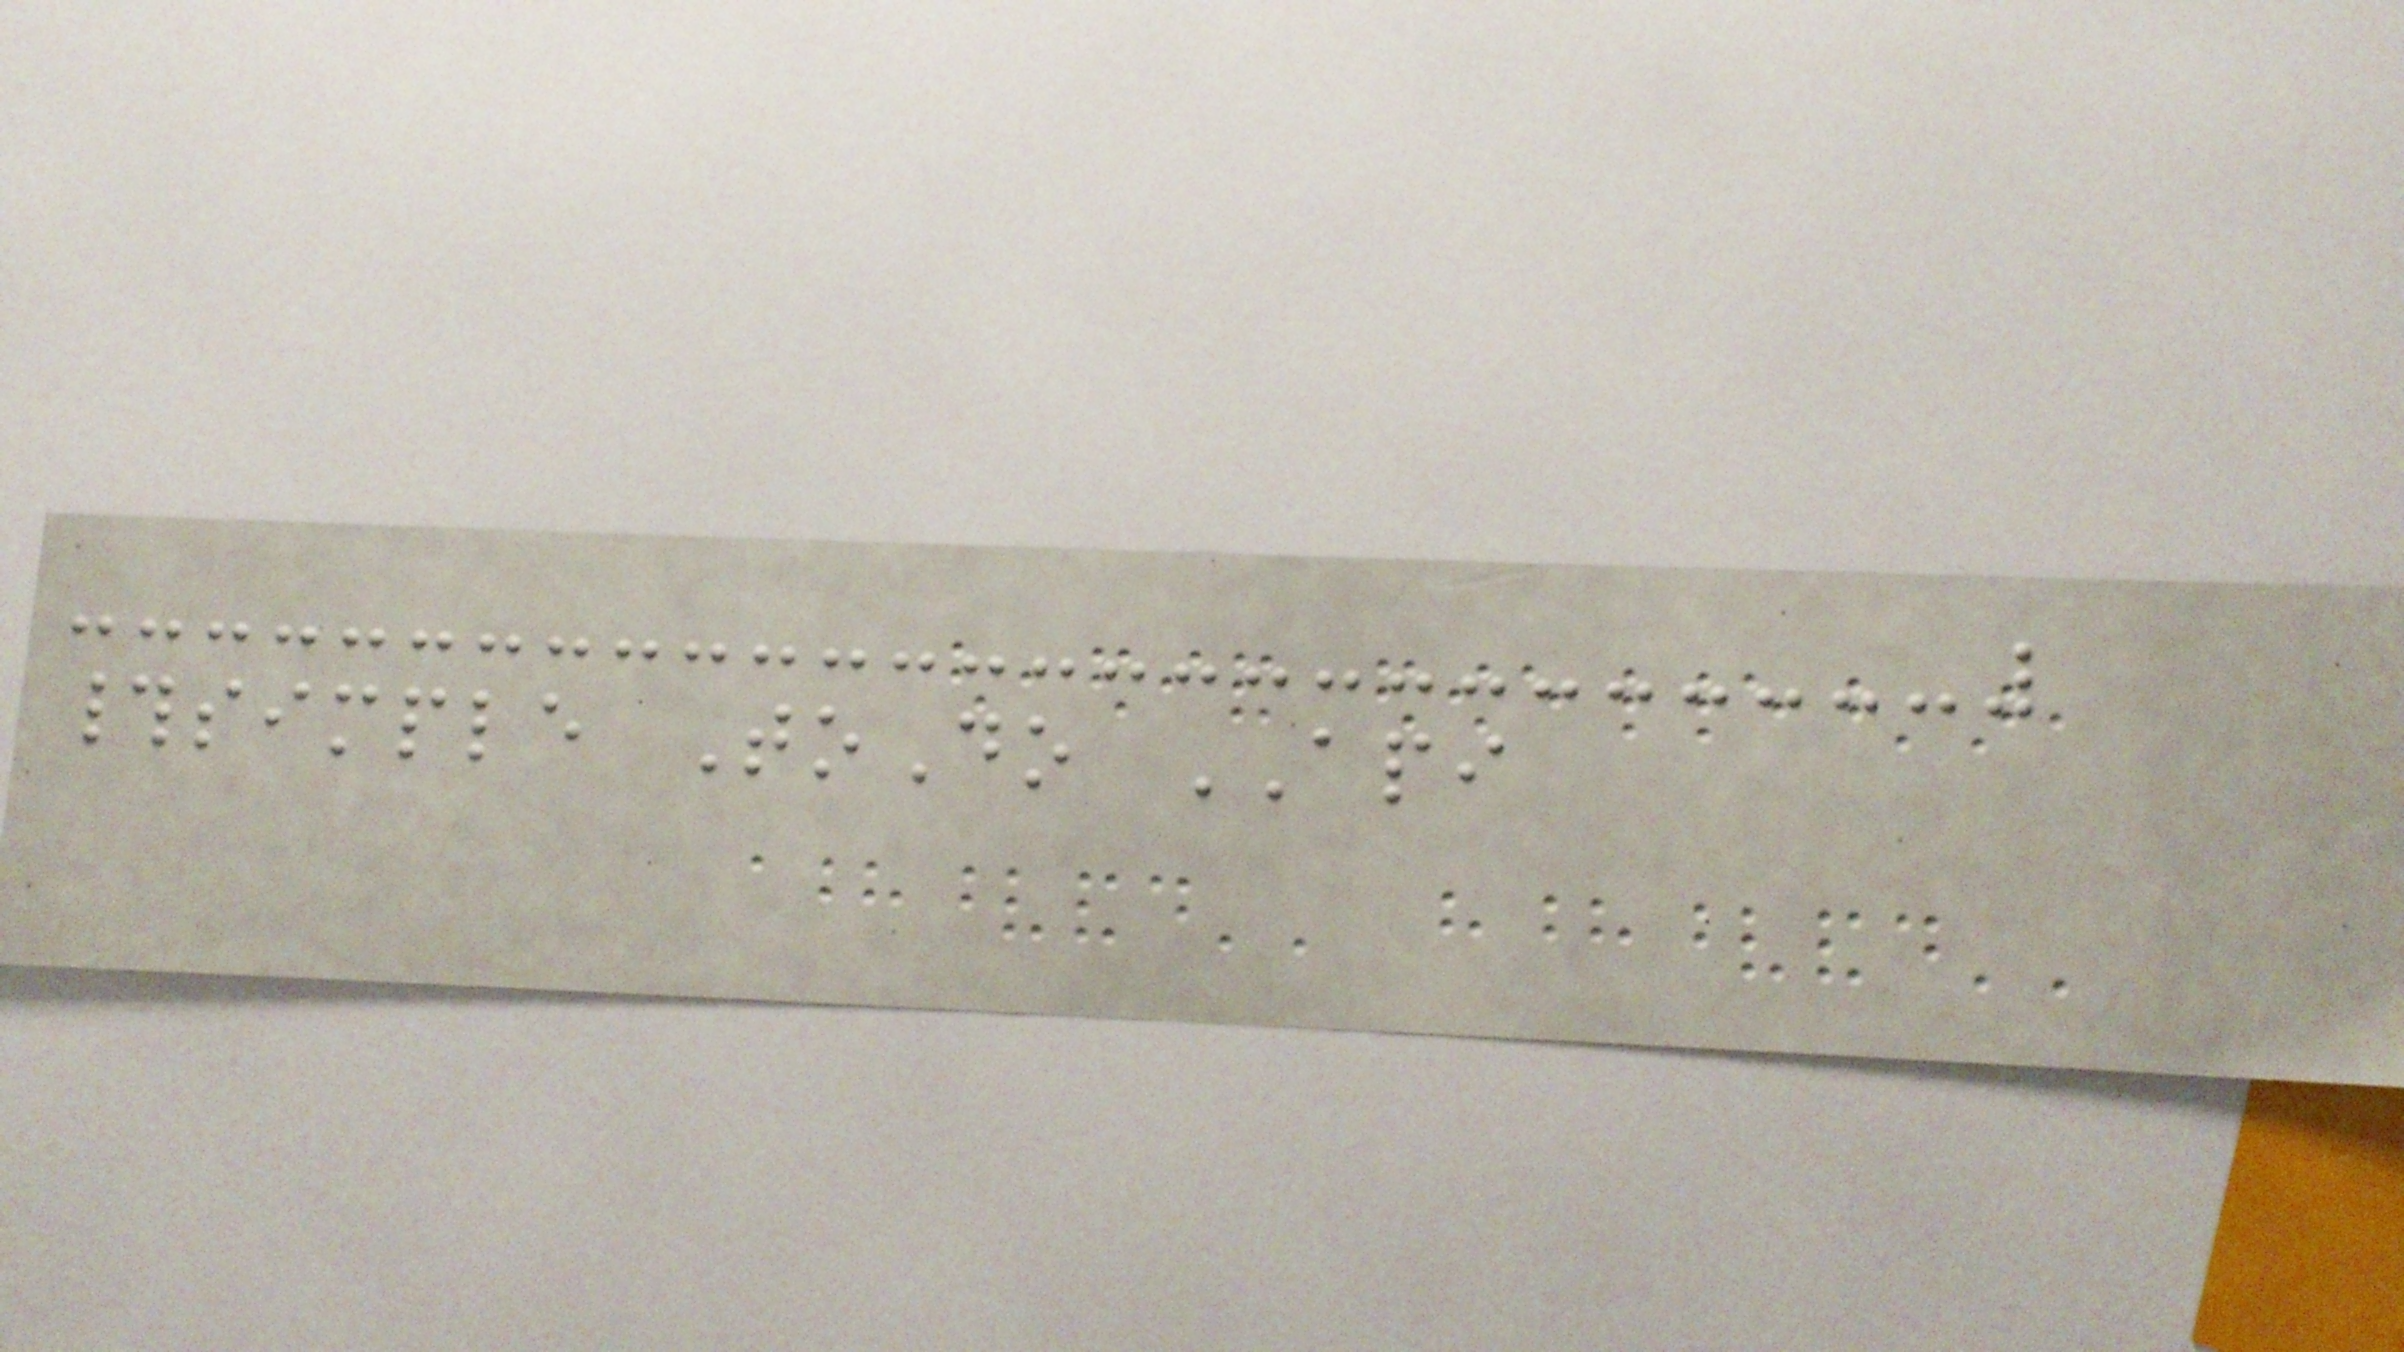#simple ToDo API
